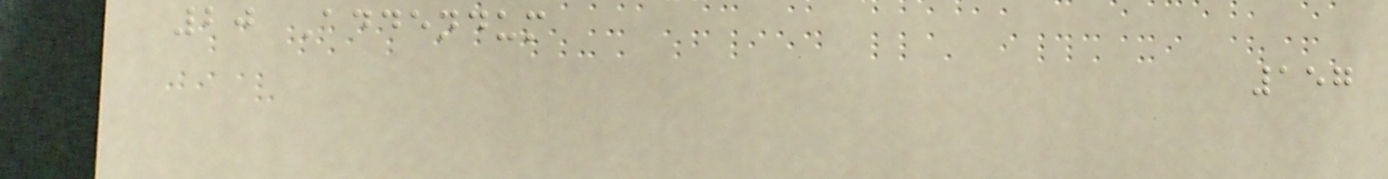20 Addendum
157
